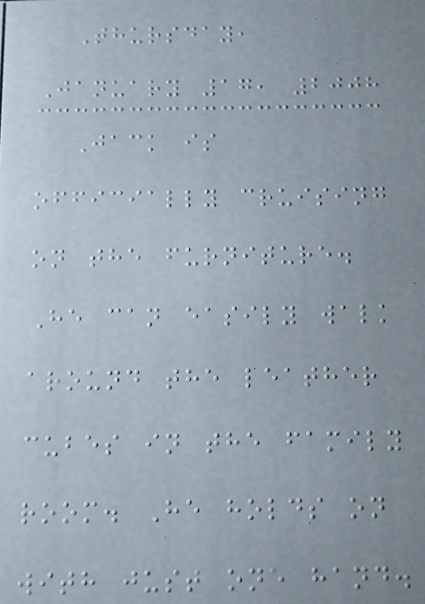Thursday,
January 17, 2008
Jack is
officially cruising
on the furniture.
He can easily walk
around the leather
cubes in the family
room. He holds on
with just one hand.
